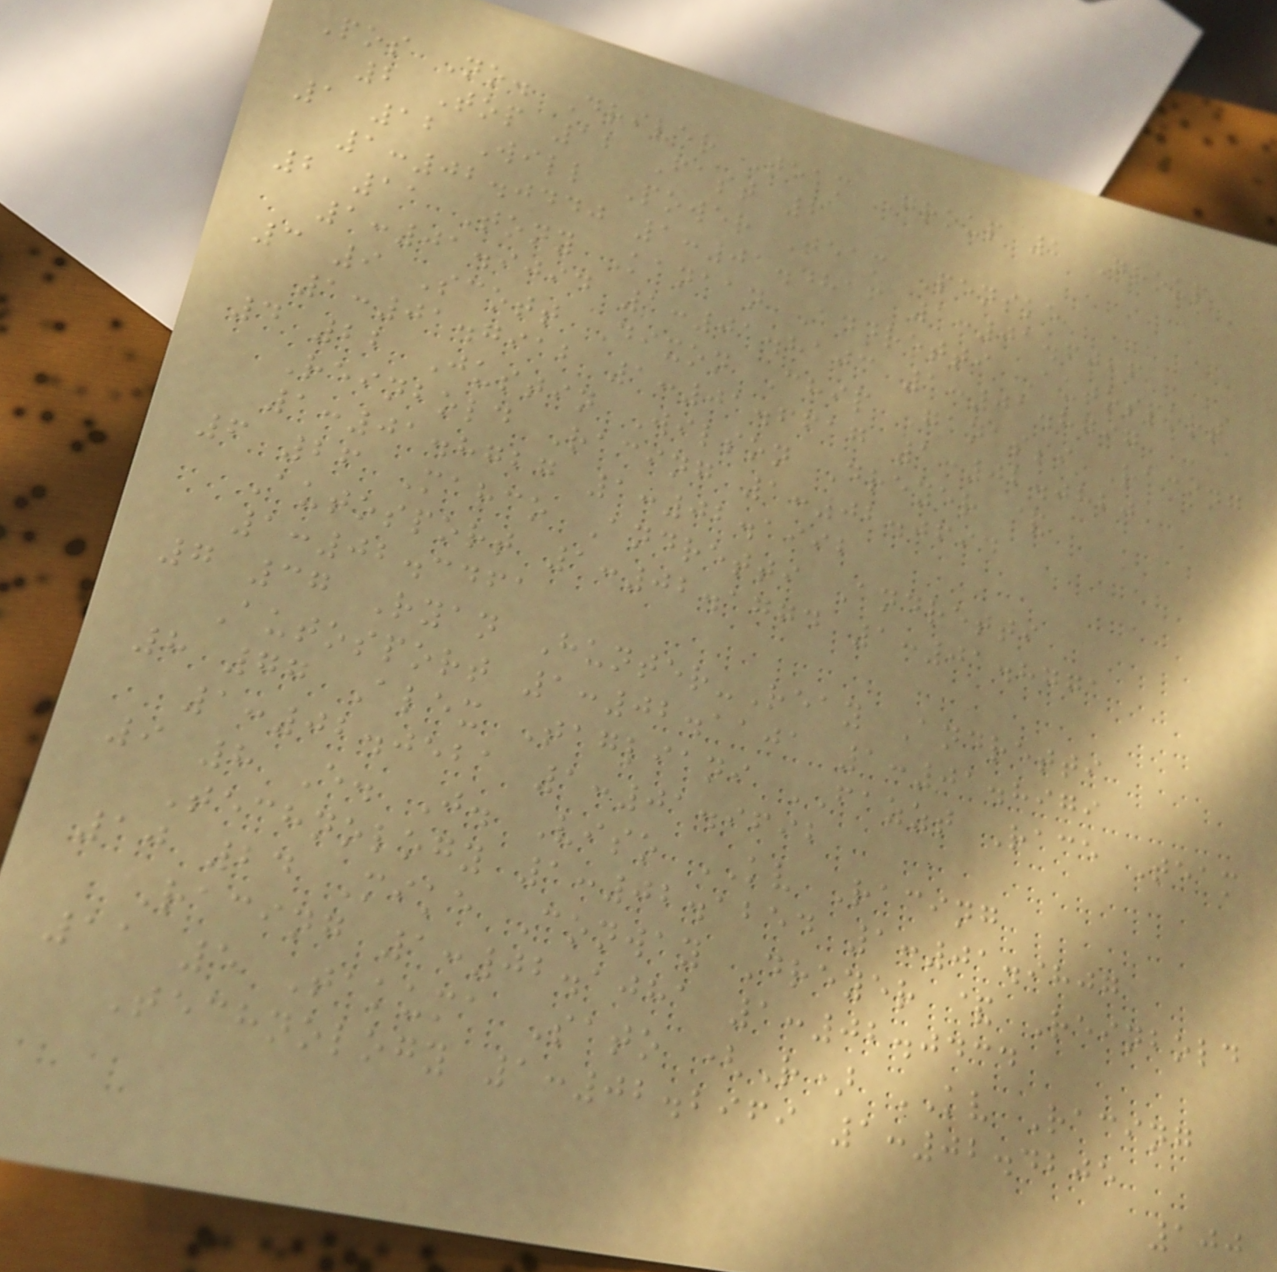Pos No. Driver Team Group 1 Group
2 Top 12 Fast 6
1 12 Will Power Team Penske
1:02.0440 1:01.4816 1:01.6026
2 11 Tony Kanaan Andretti Autosport
1:01.9094 1:01.8103 1:01.8797
3 9 Scott Dixon Chip Ganassi Racing
1:01.7912 1:01.6617 1:02.0820
4 22 Justin Wilson Dreyer &
Reinbold Racing 1:02.0694
1:01.8727 1:02.1992
6 26 Marco Andretti Andretti
Autosport 1:02.1774 1:01.8771
1:02.3461
7 37 Ryan Hunter-Reay Andretti
Autosport 1:02.1101 1:01.8979
8 77 Alex Tagliani FAZZT Race Team
1:02.0521 1:01.9692
9 8 E. J. Viso KV Racing
Technology 1:02.1254 1:01.9807
10 24 Mike Conway Dreyer & Reinbold
Racing 1:02.1081 1:02.0434
11 5 Takuma Sato (R) KV Racing
Technology 1:02.2969 1:02.4205
100
